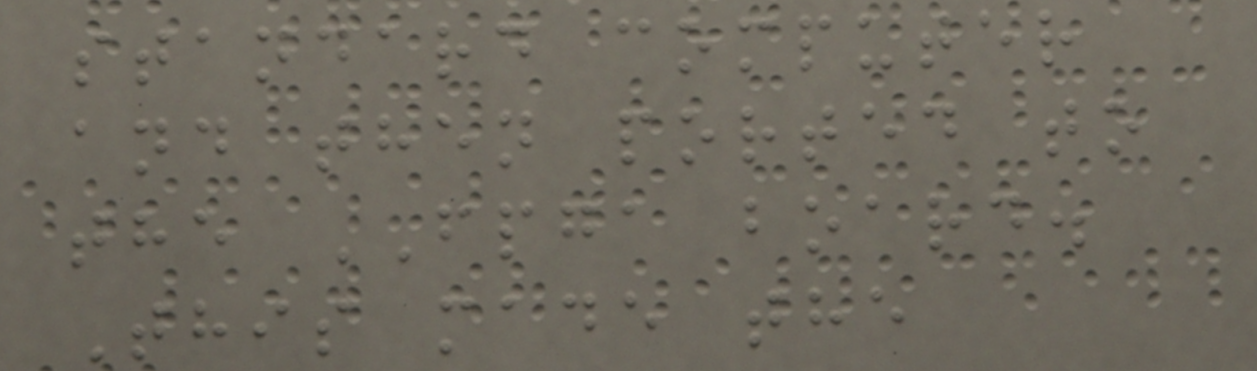standard computer
and then ported to
the FPGA board.
This made the
